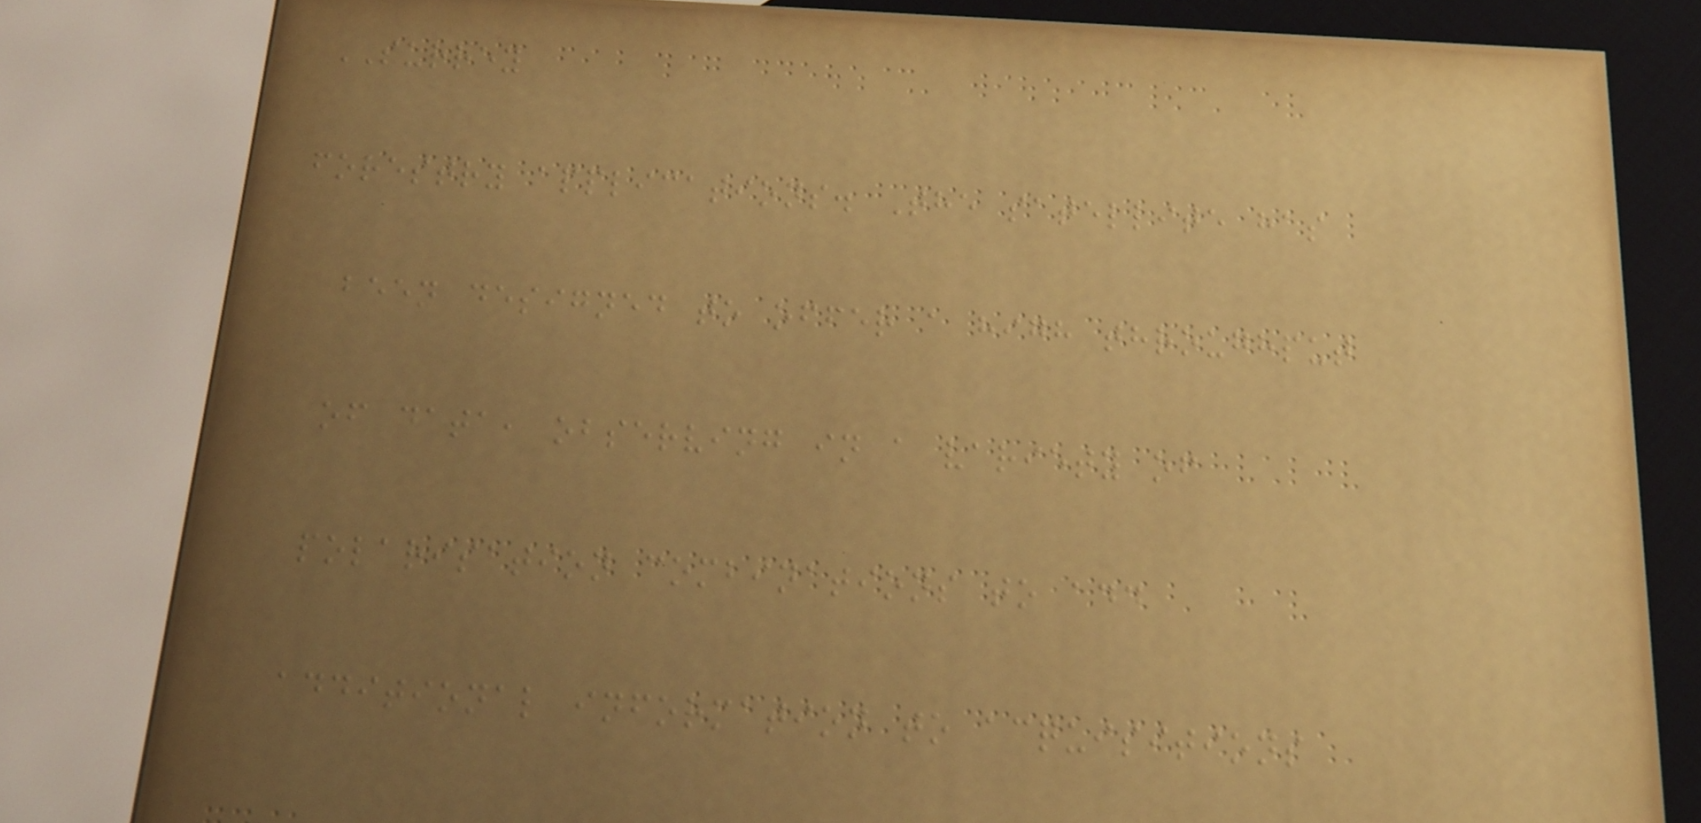SURREY
forestry applications. The satellite has
been designed to offer a high throughput
of data, observing in a variety of
polarisation combinations to add
additional information to acquisitions
